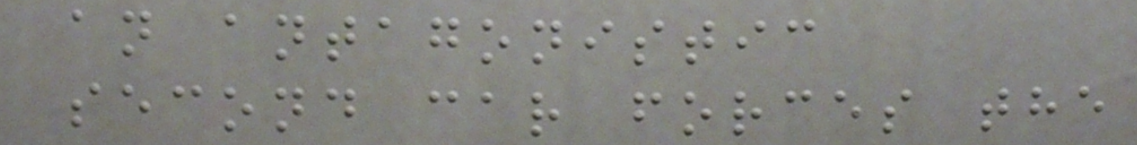an antagonistic
second car forces the
